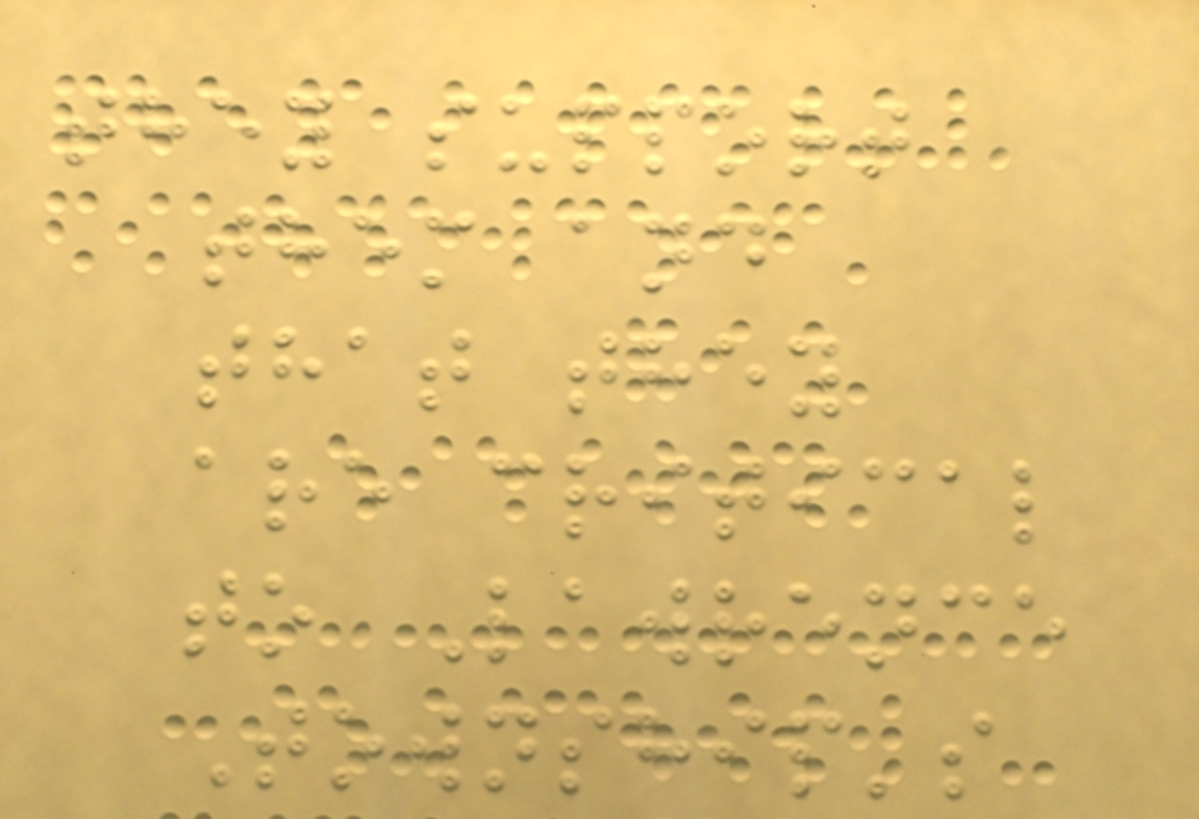they support
them and
that they
are critical
to Lawrence
Township's
